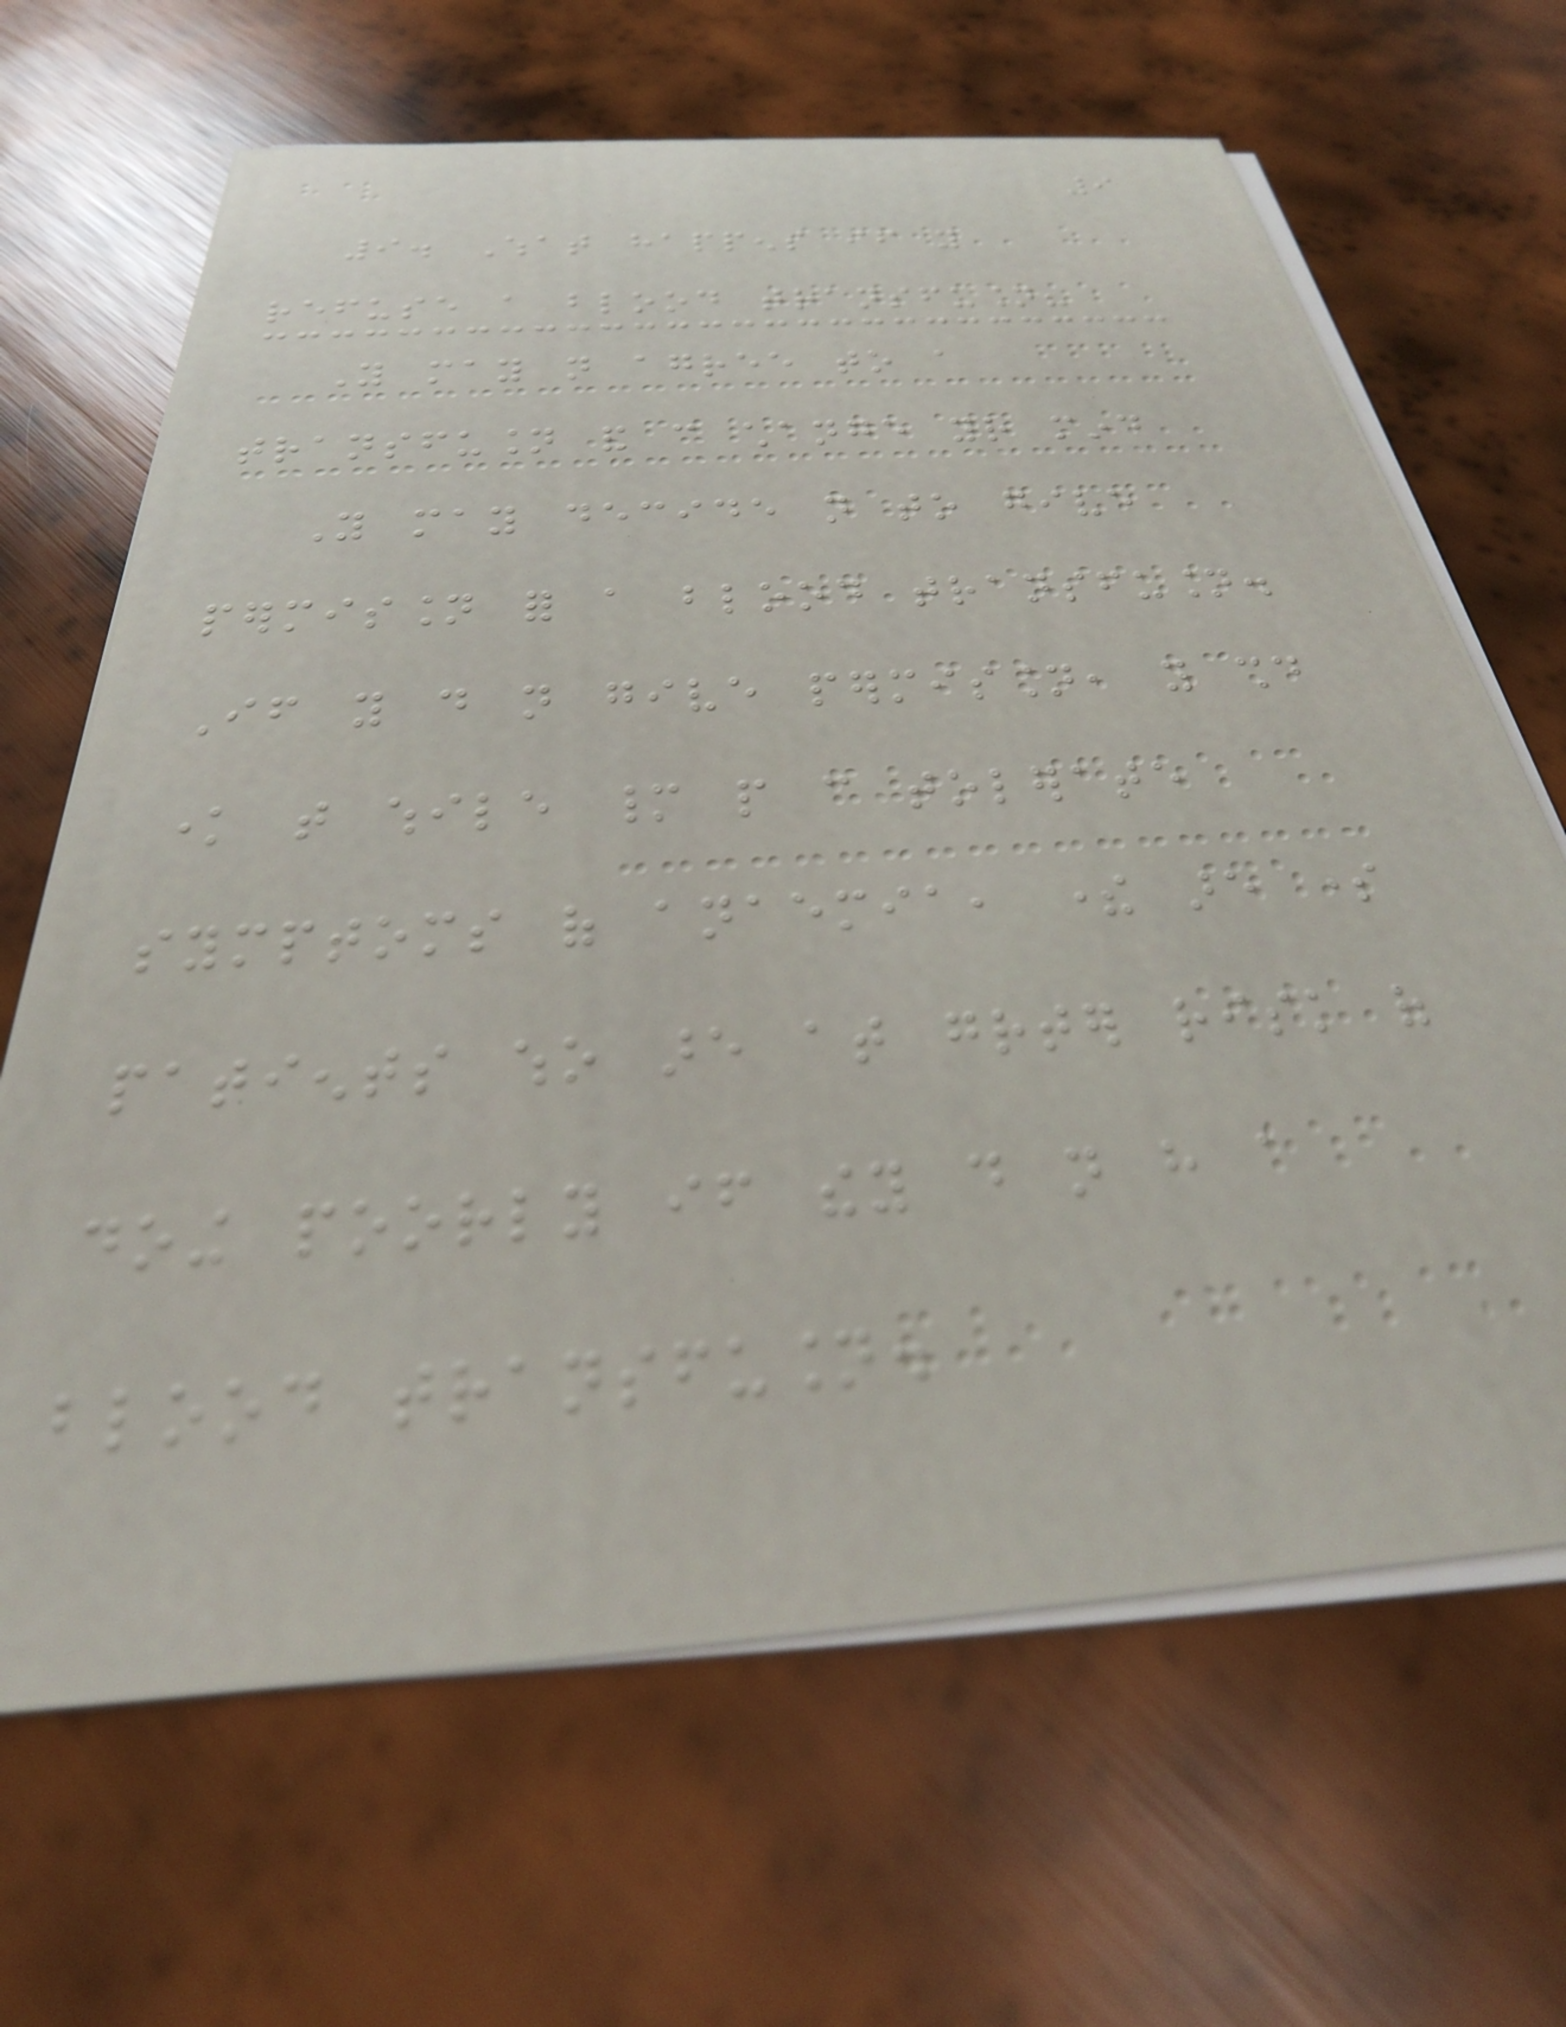9
9. What happens if you
refuse a blood transfusion?
You may not agree to a
transfusion and can change your mind
You may decide not to give
permission for a blood transfusion.
If you do not give permission, you should
know that while many people can tolerate
symptoms of anaemia, there are some
patients who are at greater risk of
doing poorly if they do not have a
blood transfusion.
